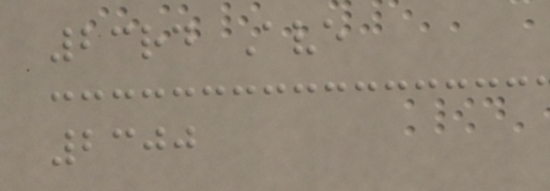23rd Ave
2300
